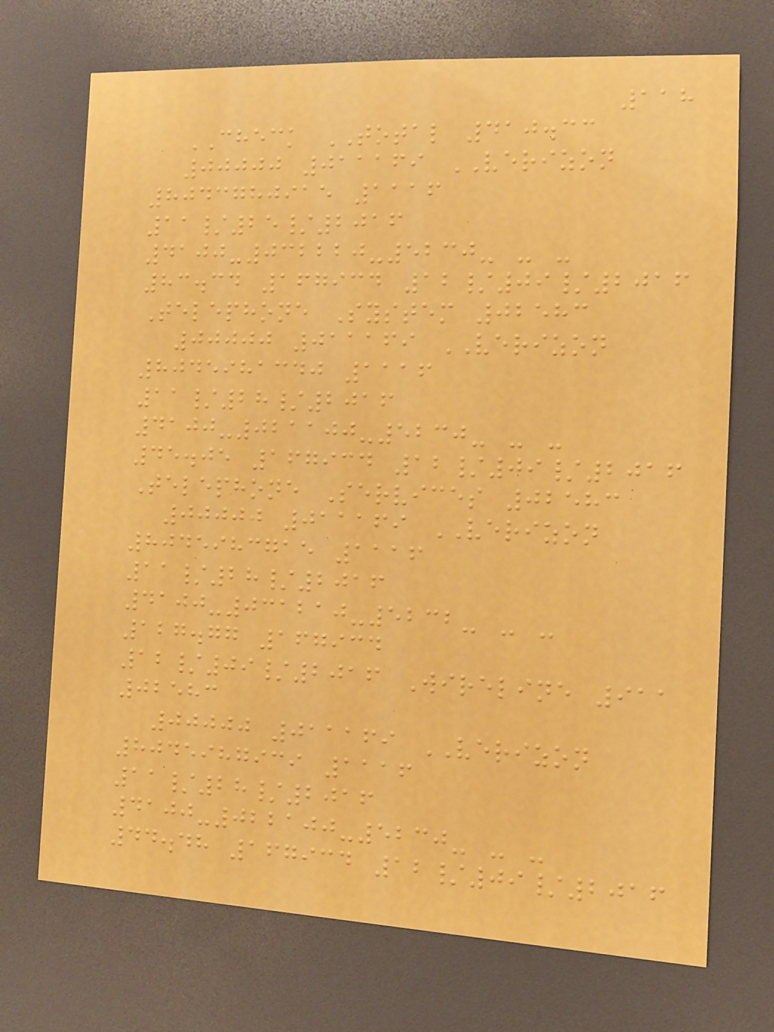118
CHECK TOTAL 410.33
00000 011169 VERIZON
8043780915 1116
11/25/2016
4100-032220-5230- - -
83.34 167934 12/09/2016
Telephone System 02583
00000 011169 VERIZON
8045981340 1116
11/28/2016
4100-021100-5230- - -
45.05 167934 12/09/2016
Telephone Services 02583
00000 011169 VERIZON
8045983715 1116
11/28/2016
4100-031210-5232- - -
127.77 167934
12/09/2016 Wireline 911
02583
00000 011169 VERIZON
8045987939 1116
11/28/2016
4100-022100-5230- - -
44.48 167934 12/09/2016
